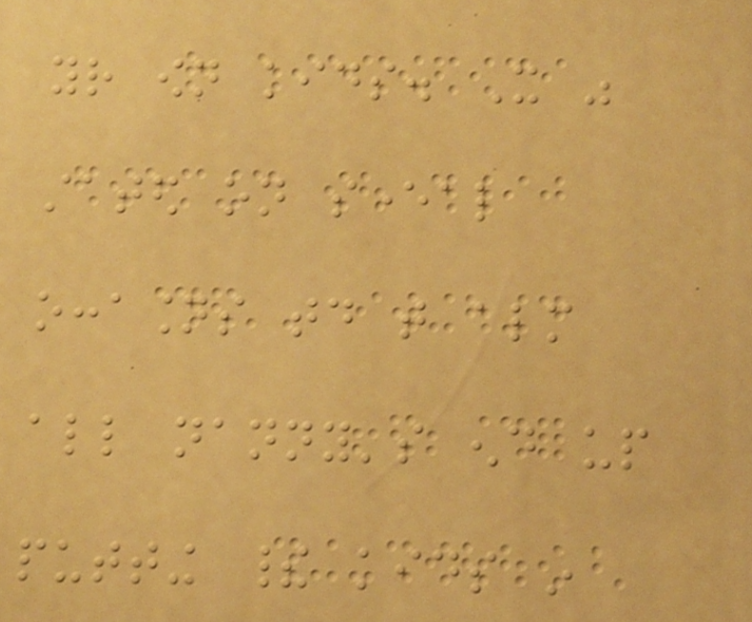your own kids. It was
stated on several
occasions today that almost
all nanny's end up
putting their kids in
